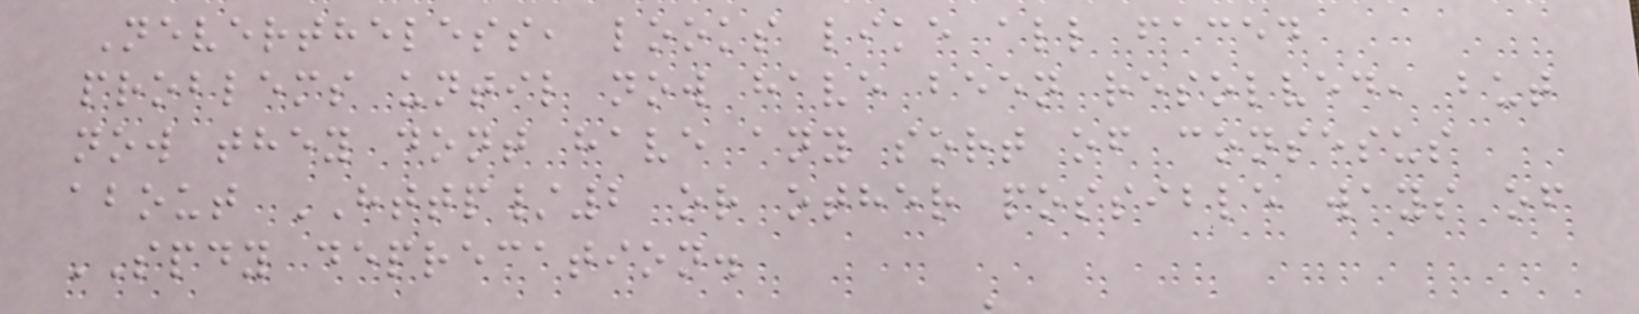Nevertheless, looks like all faced
problems until now have been resolved, but
now they dont have any sort of consesus
about HTTP/2 or other possible ways of
SPDY deprecation.
